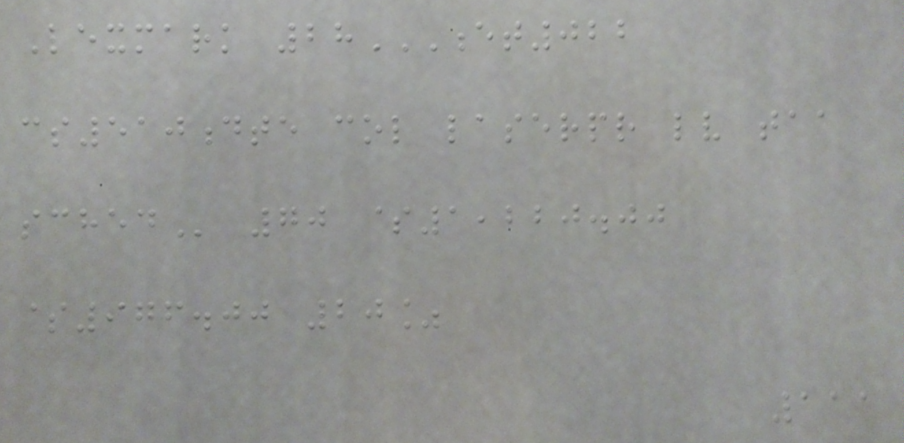Lexmark 28ET022
CS510DTE COL LASERPR LV TAA
SCHED 70 $1,220.00
$976.00 20%
111
